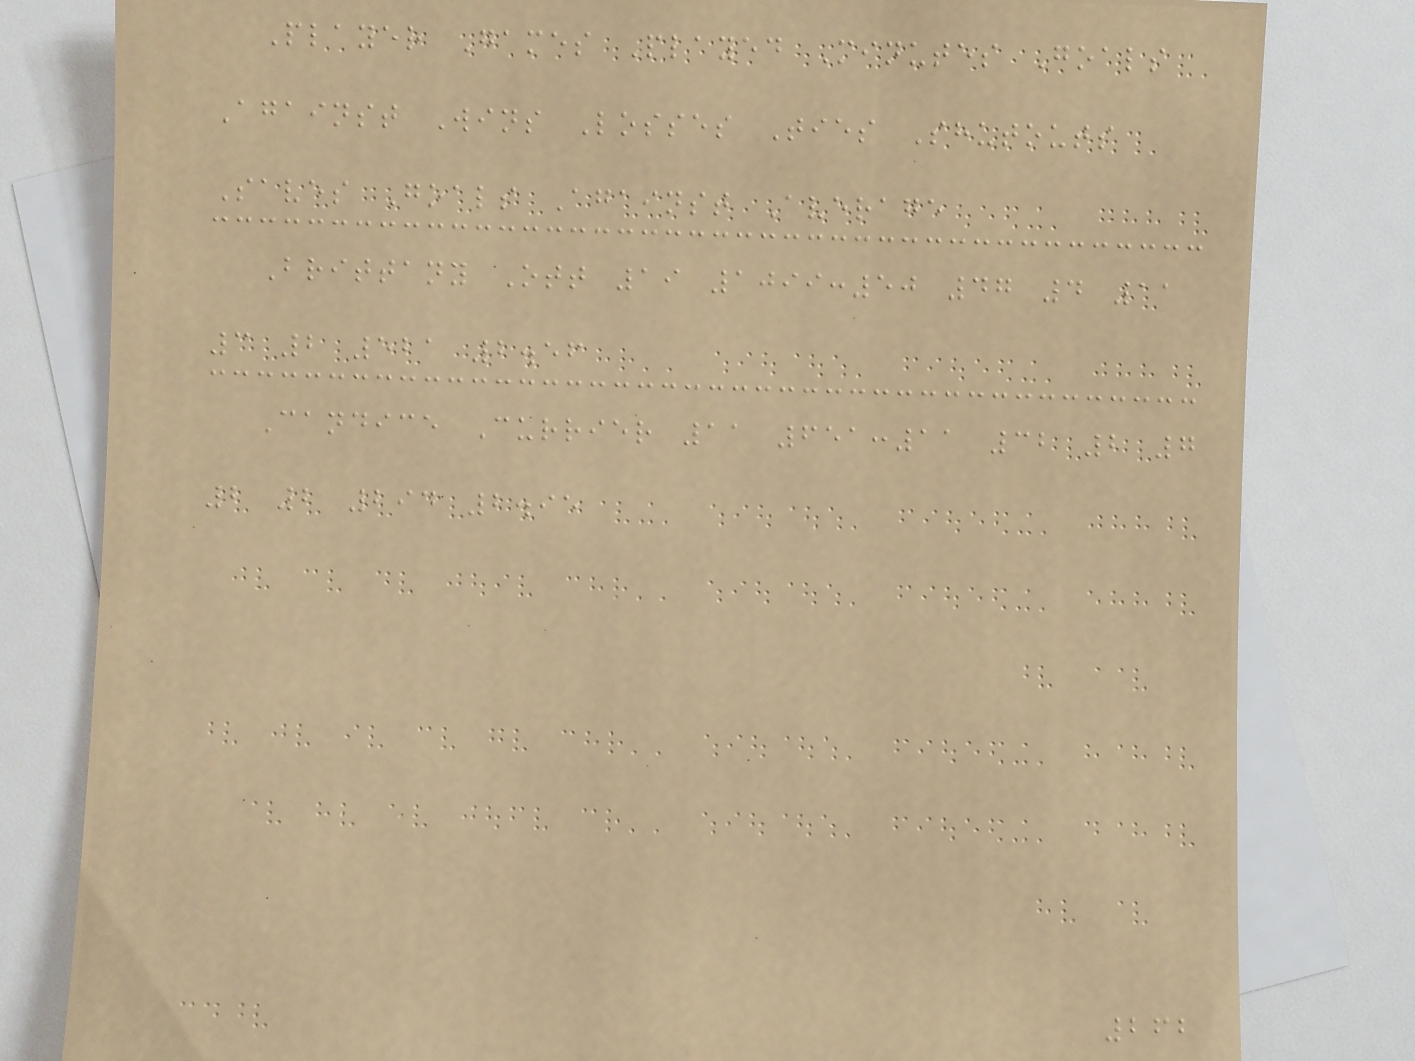Player Games Played Minutes Goals
Against Wins Losses Ties Shutouts
Saves Goals Against Average
Brittany Ott 19 1099:50 47 4 11
3 2 521 2.56
Candice Currier 11 651:11 32 2 7
2 2 294 2.95
262
